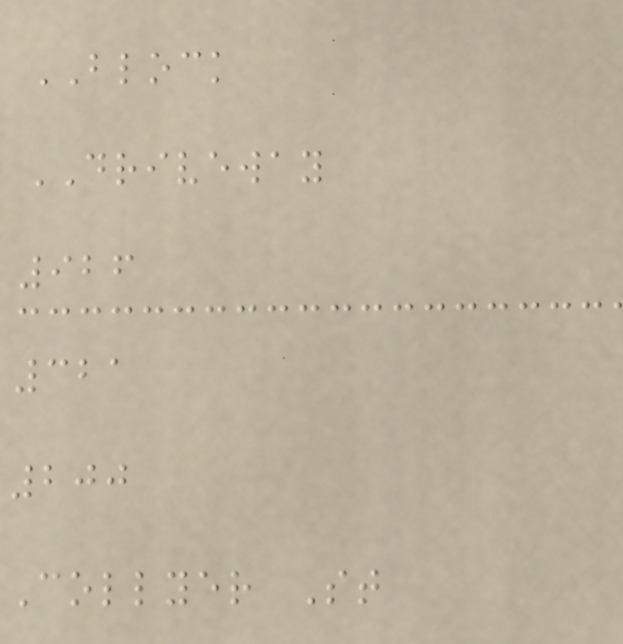BLOCK
DRIVEWAY
926
321
200
Collyer St
